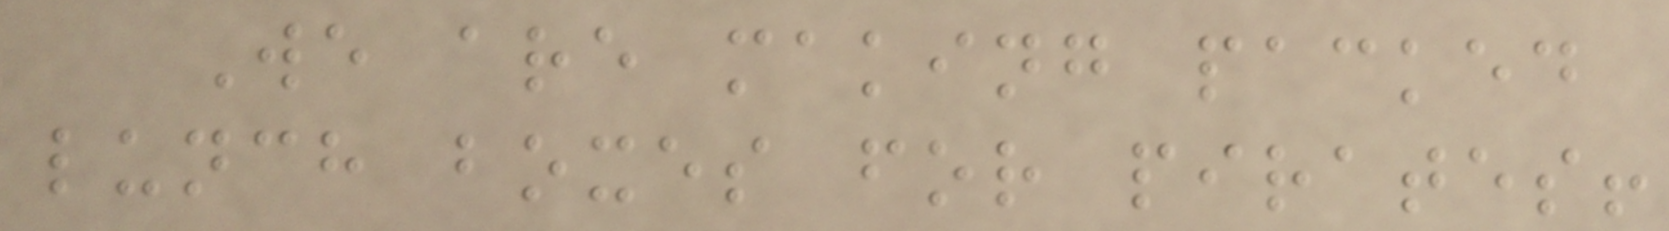We are making packed
lunch boxes for pirates!
